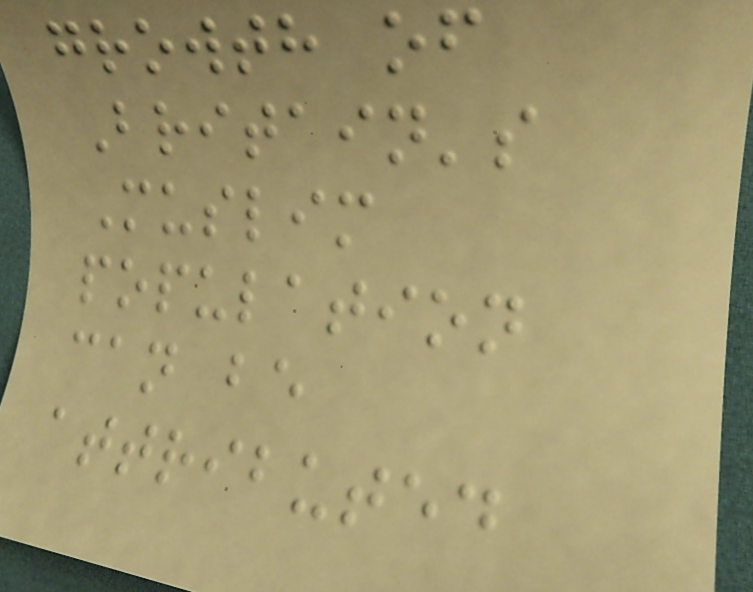growth of
Britain's
Muslim
population
can be
attributed
